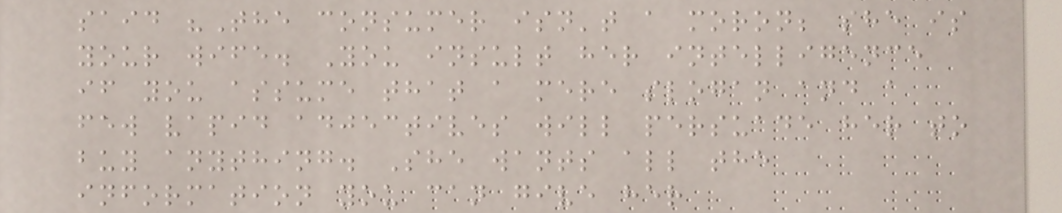said "The consumer isn't a moron; she is
your wife. You insult her intelligence
if you assume that a mere slogan and a
few vapid adjectives will persuade her to
buy anything. She wants all the
information you can give her
